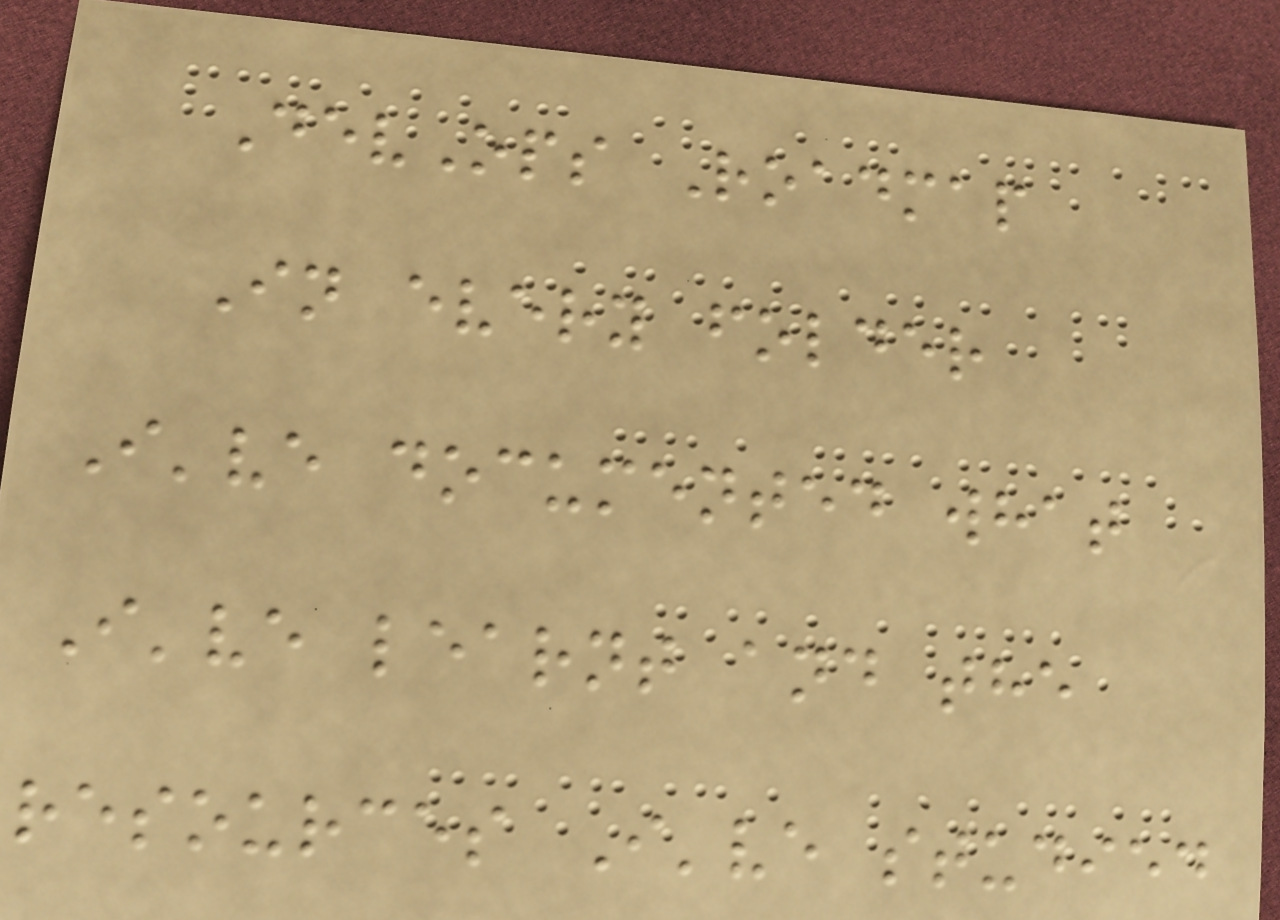DevOps Roadmap
In every folder
I've documented what
I've learnt and the
resources I've studied
